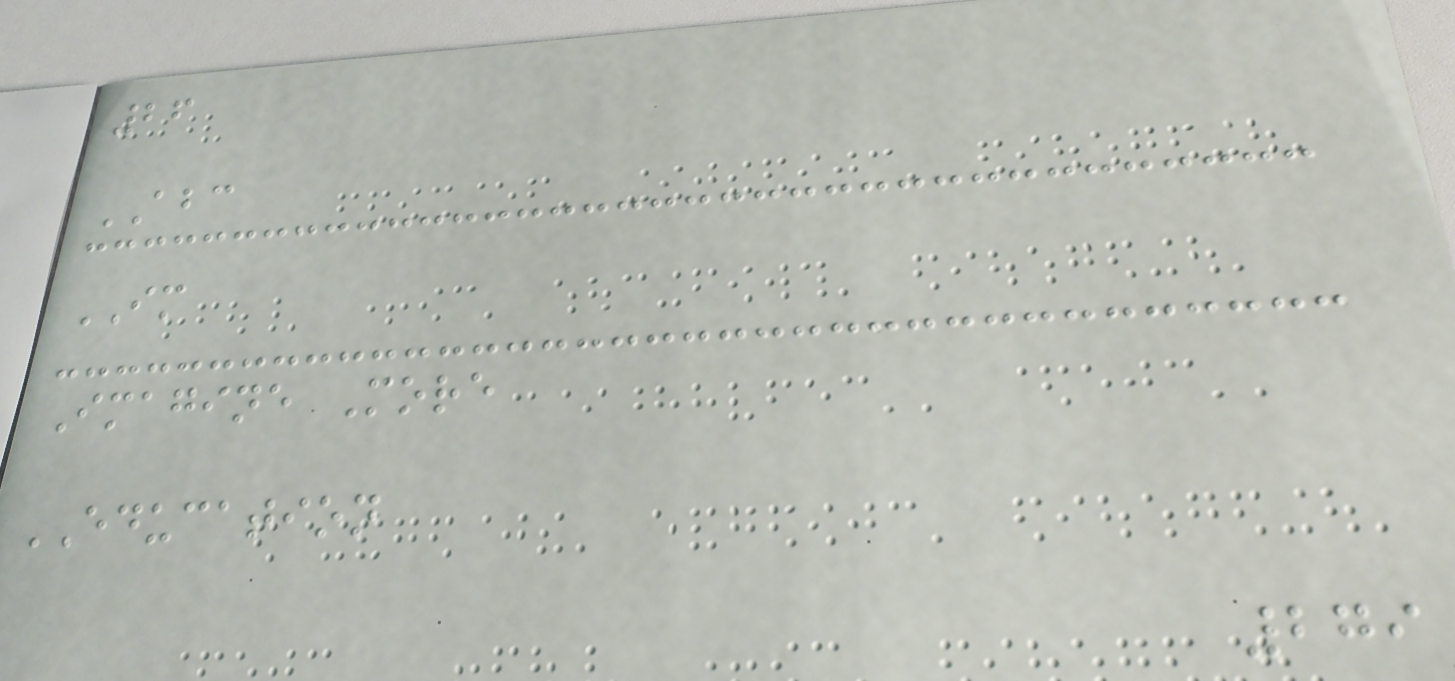26
ABC
IM
Imagine More
EDUCATION
279
